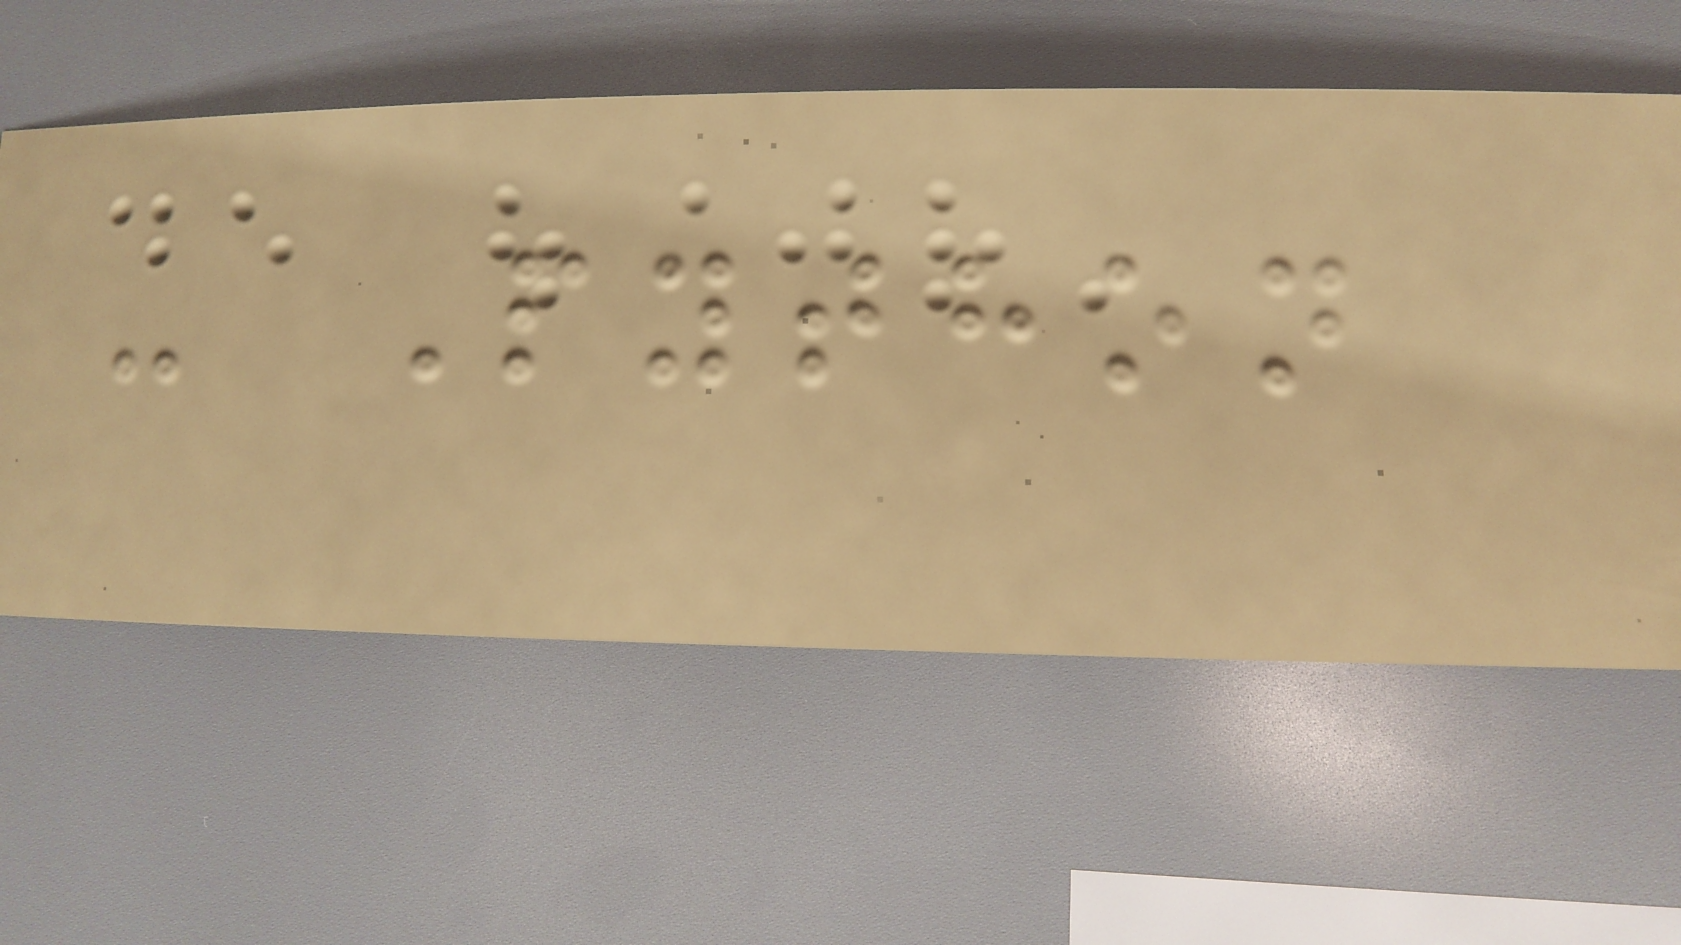- Python
